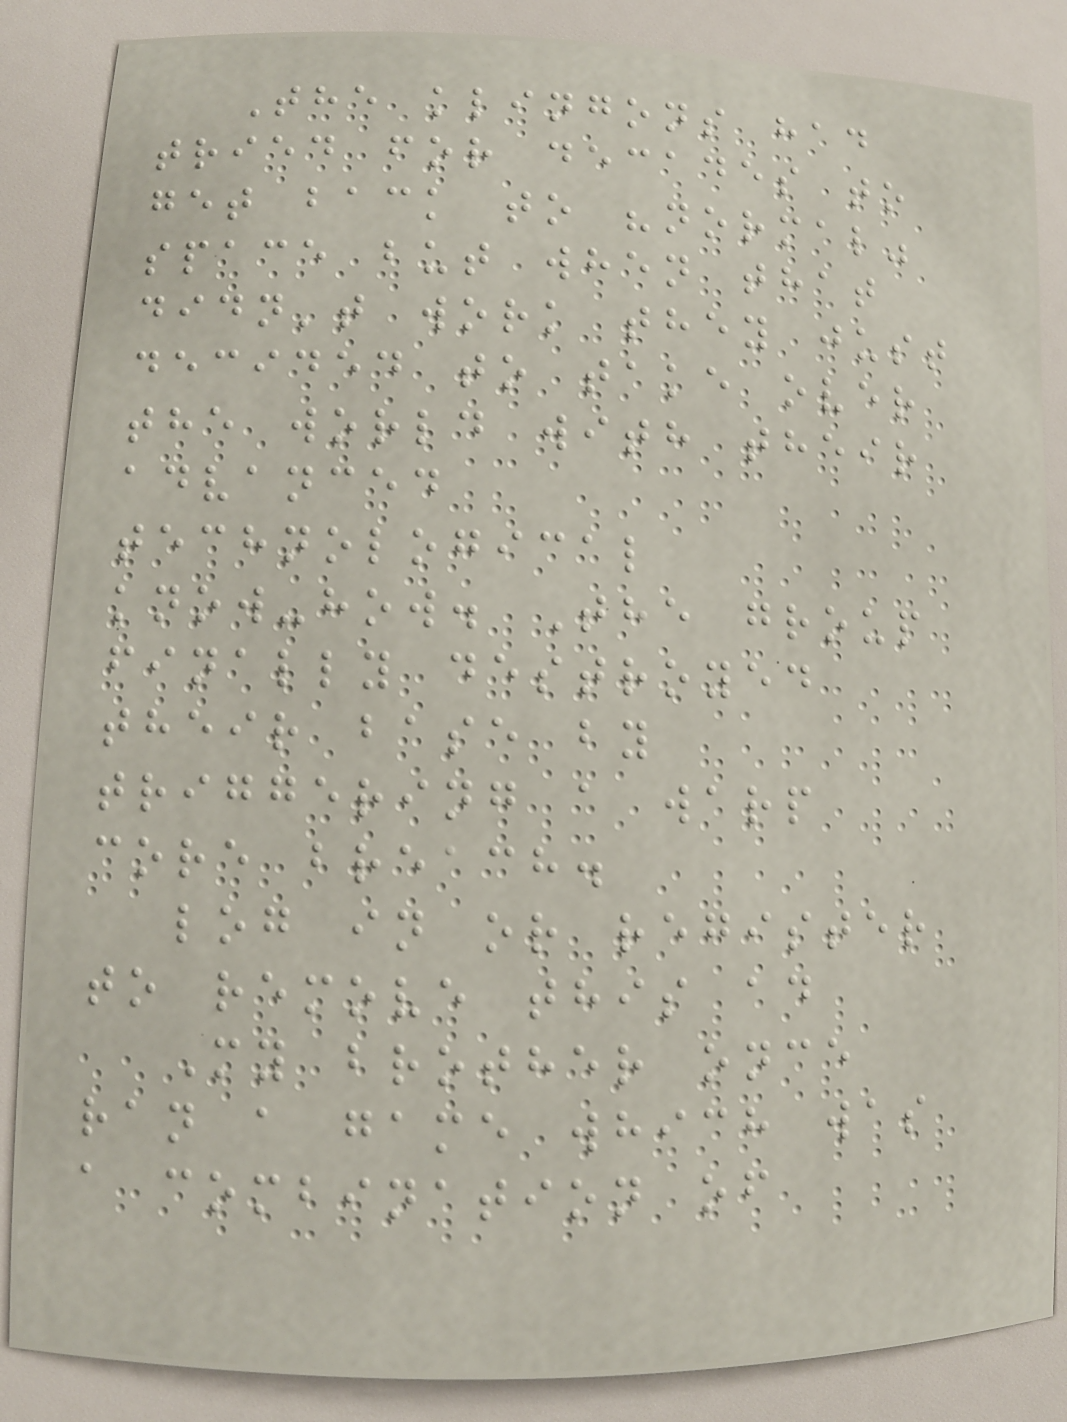The klingons had
tried for decades to
get back to "normal"
space but when that
didn't work they just
decided to take over
the world with their
advanced
technological
know-how. The group
finally destroyed
their base by
triggering a warp
core breach.
log in or register
to remove this ad
My brother once
ran a game which was
a combination of
